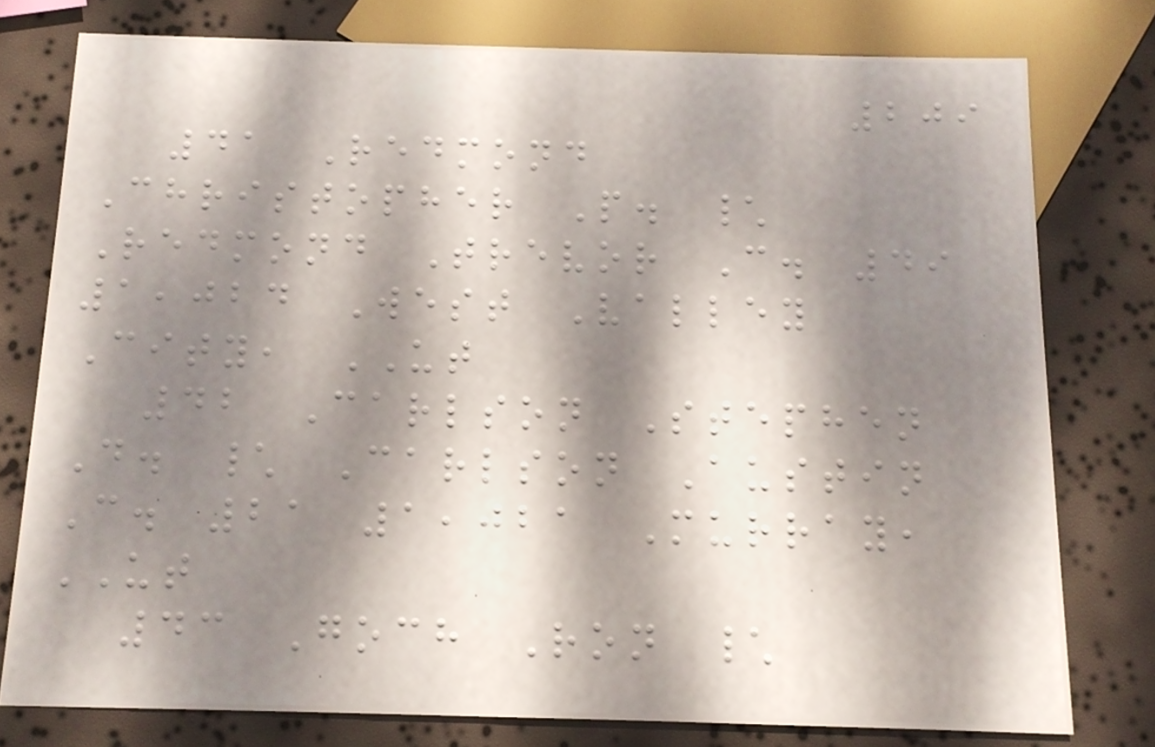209
41 Redmond
Christopher P. \
Redmond Trevor C. 49
1,024 West Valley
City, UT
42 Carlson Stephen
D. \ Carlson Austin
C. 21 1,021 Murray,
UT
43 Goch Ron \
